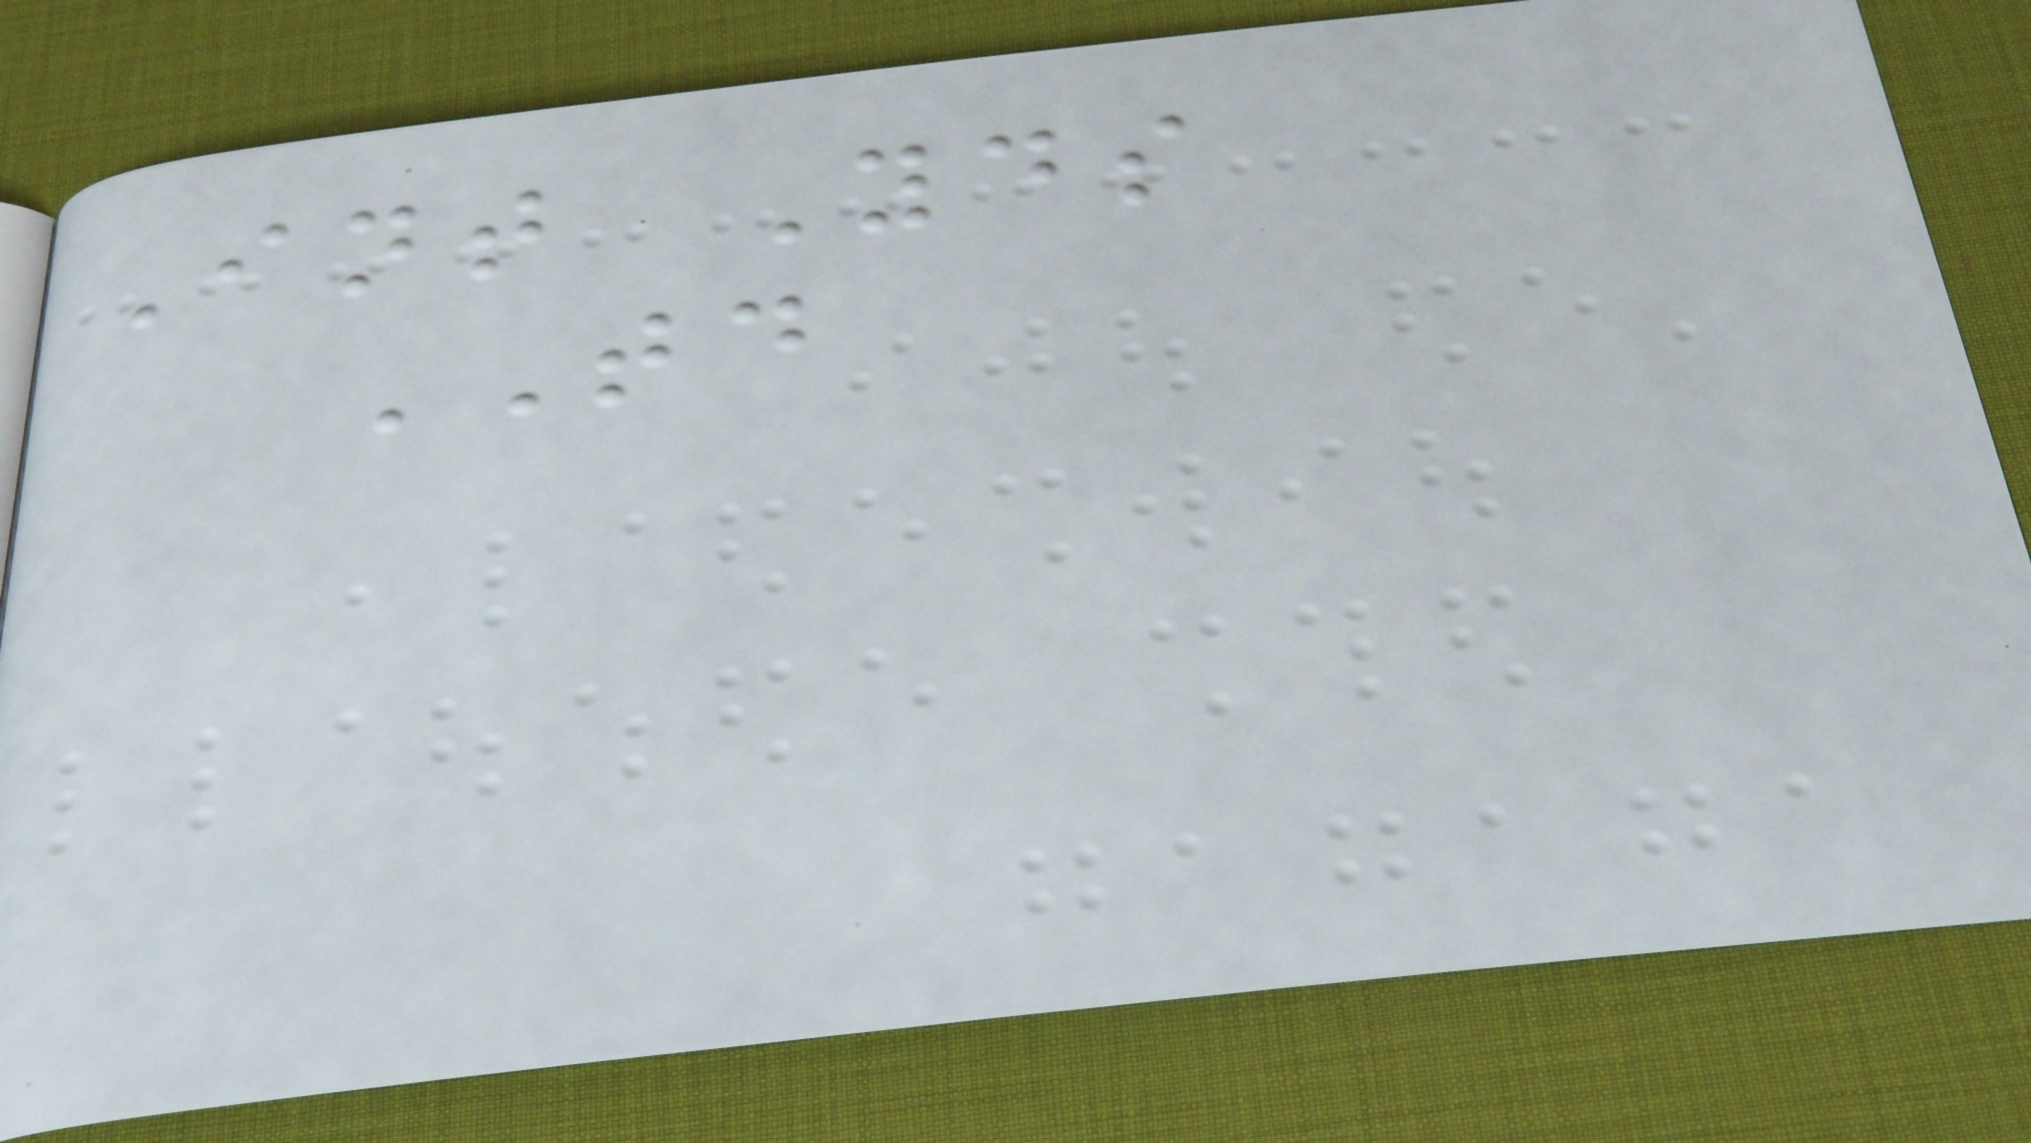Int Yds
TD
